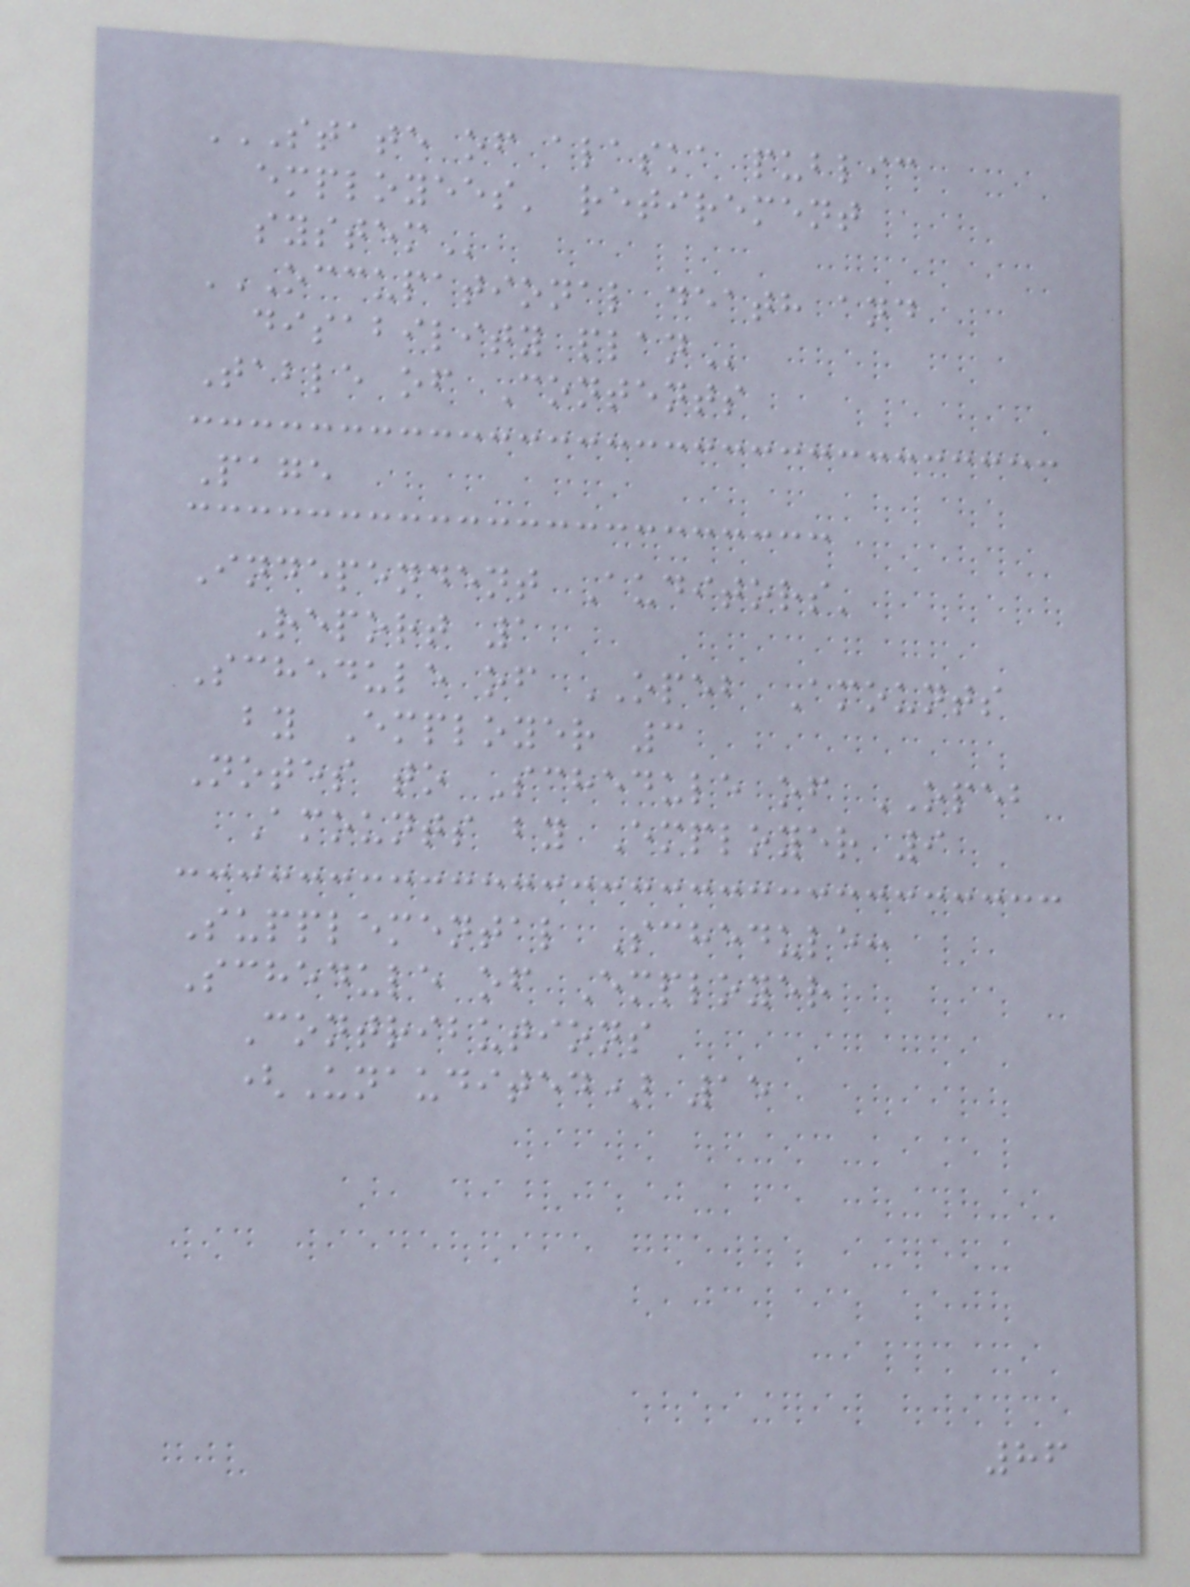STATE OF ALASKA PUBLIC
EMPLOYEES' RETIREMENT
SYSTEM
OCCUPATIONAL DEATH AND
DISABILITY PLAN
Table of Contents
Page
Independent Auditors'
Report 1
Schedule of OPEB Amounts
by Employer 3
Notes to Schedule of OPEB
Amounts by Employer 9
Supplemental Schedule:
Schedule of Employer
Contributions
(Unaudited) 15
86
